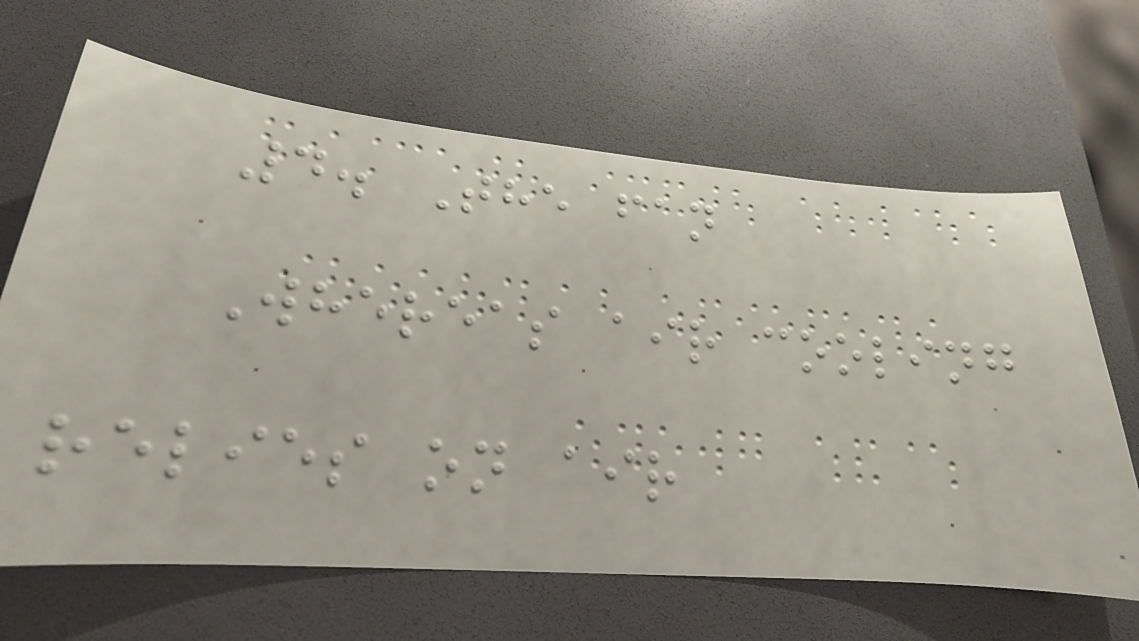4. The fan
Whereas air cooling
relies on air
